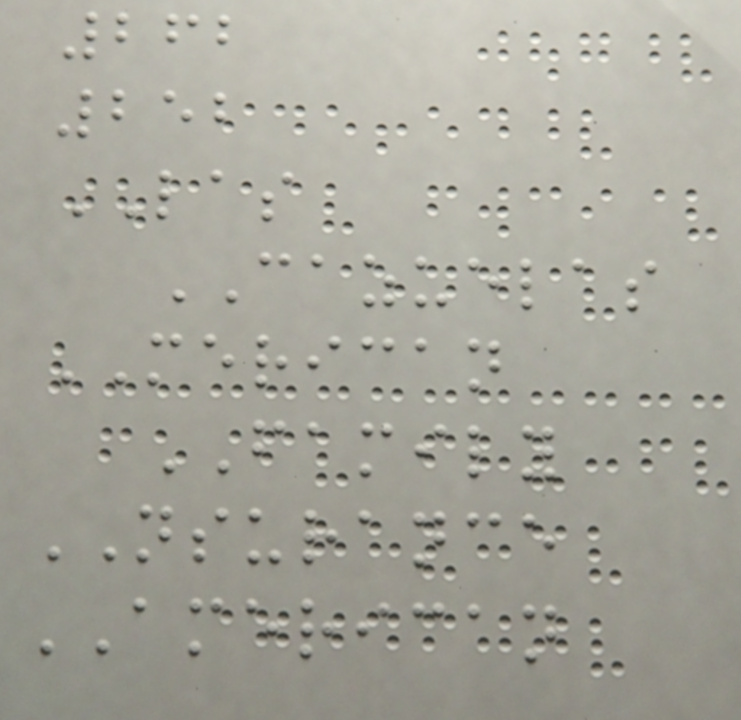262
252
LAS
CAZUELAS
MERICAN
FAMILY
NSURANCE
AMERICAN
